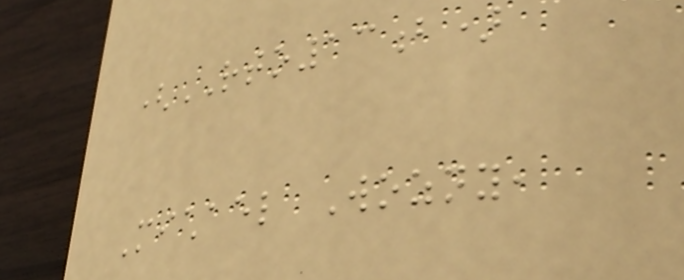(RTO13b)
Michael Wozny,
